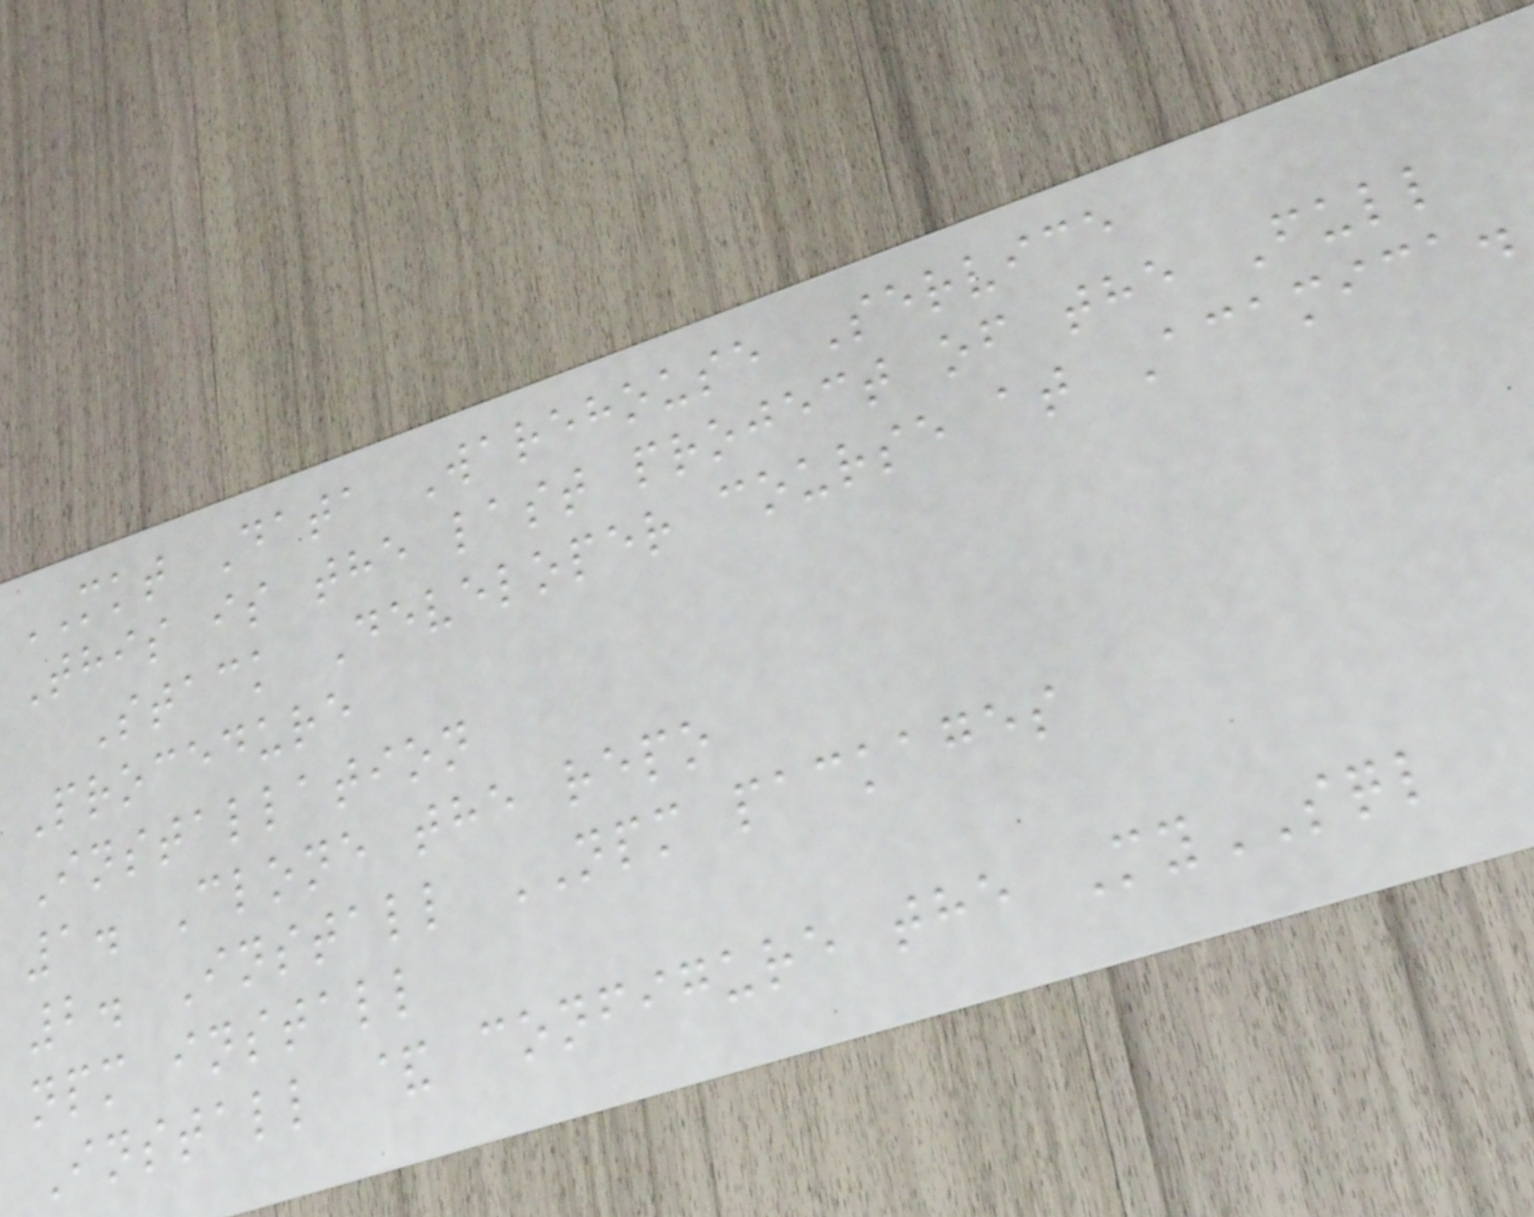MKT Data Warehouse Service
This is the last project of the Full
Stack Developer course at Acamica.
Procedure
Installation
1. Clone the repo
2. Install NPM packages
npm install
Install & configure the MySQL
